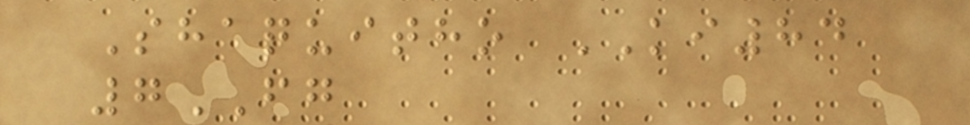Shaquitho KI84
7FG
